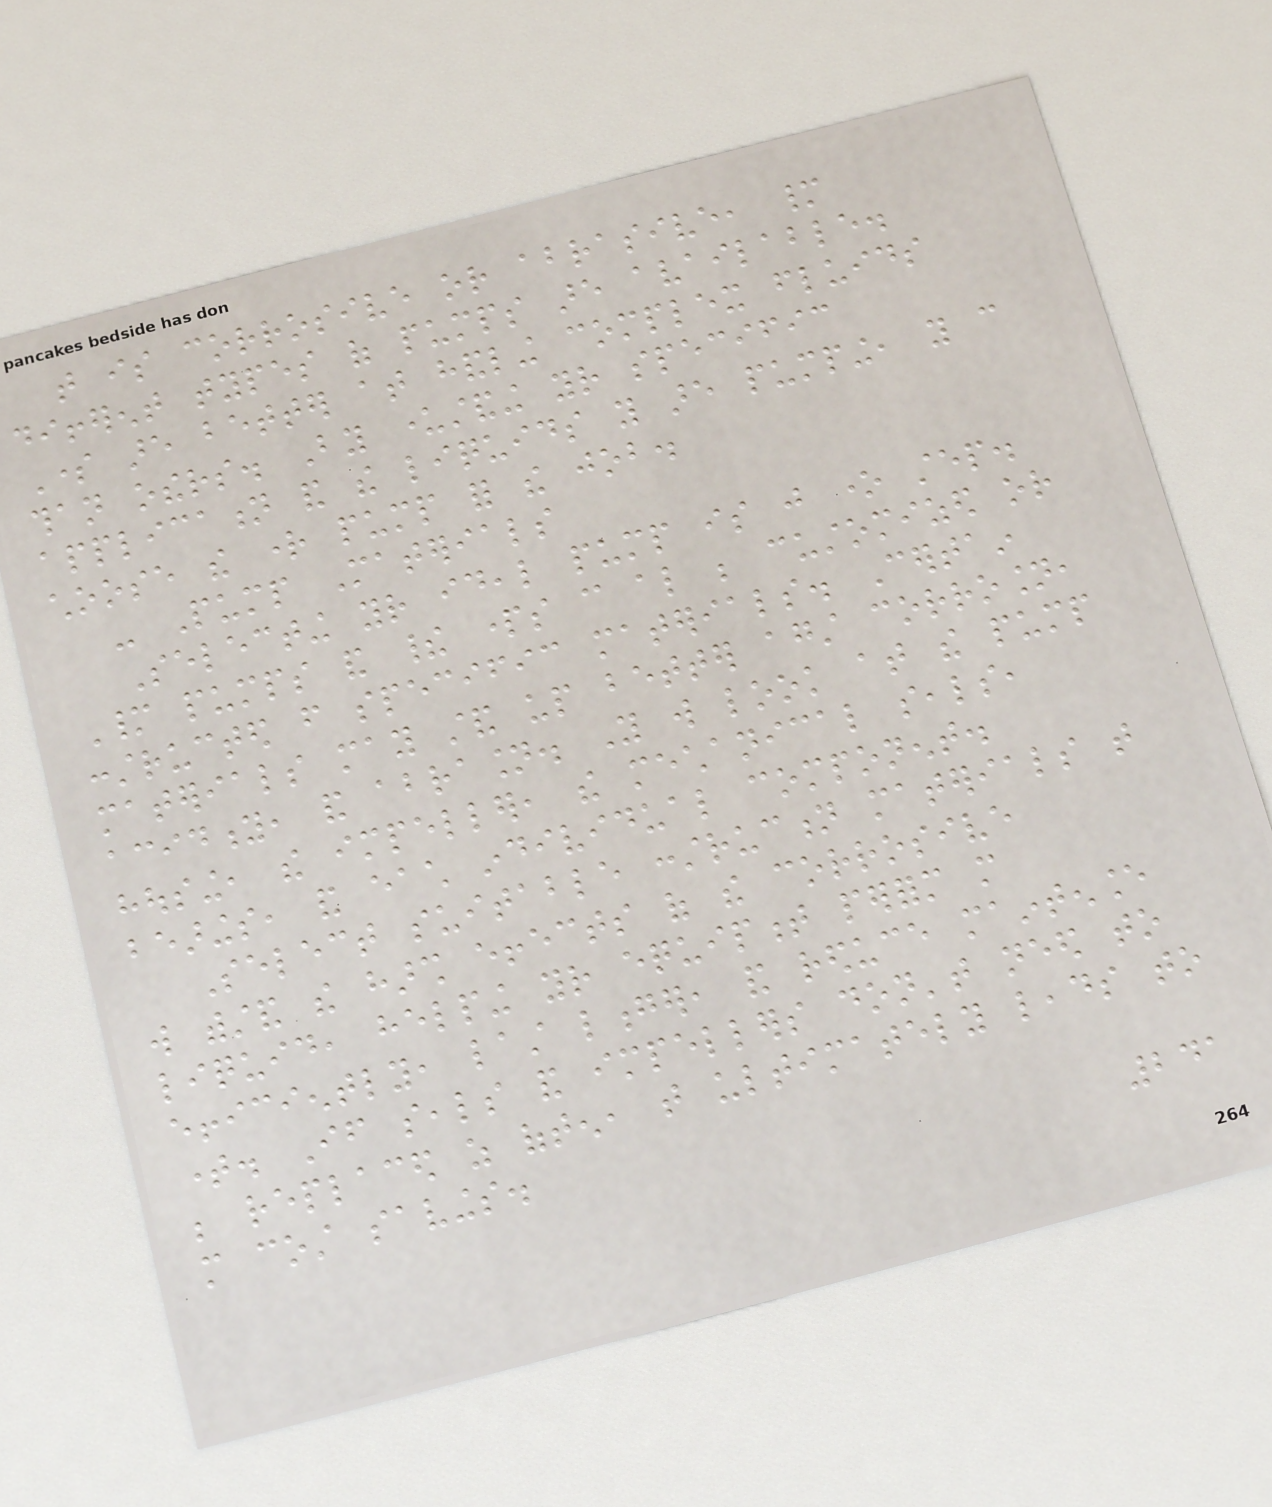that is corrosive or abrasive, many
different types of pumps are available.
Some are better at handling complex fluids
than others. By understanding your specific
application and the liquids you are pumping, you can
choose the right pump for the job.
- Pump Materials
Selecting your ideal pump is just one step.
Many pumps and their parts can also be customized or
constructed from specific materials. Certain
materials may stand up better against corrosion,
acidity, and abrasion. You will look at the pump
housing, the impeller, the mechanical seals,
bearings, and each individual component.
Select suitable construction materials that
will withstand the harsh effects of the corrosive
liquid, helping your equipment perform more
efficiently, last longer, and reduce maintenance
time. If seals and impellers don't need to
be replaced as often, that ultimately leads to
more cost savings.
241
